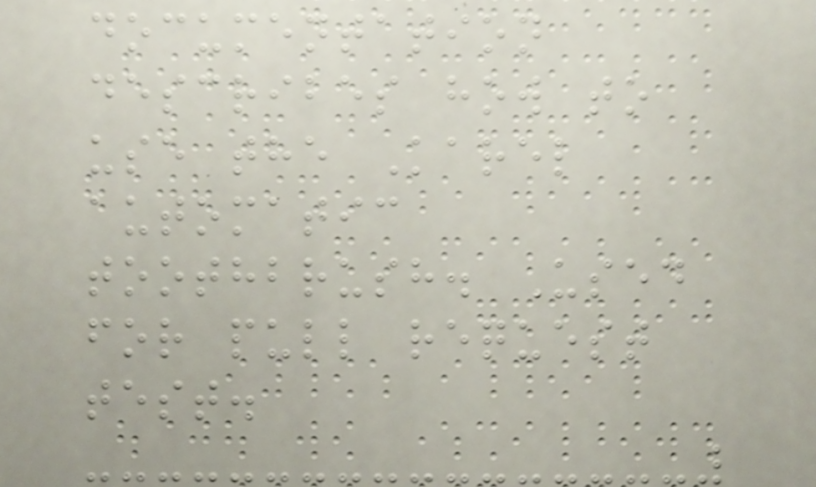documentation
describes how to
use the Karel
automatic
toothbrush. Used
for pull request
test.
